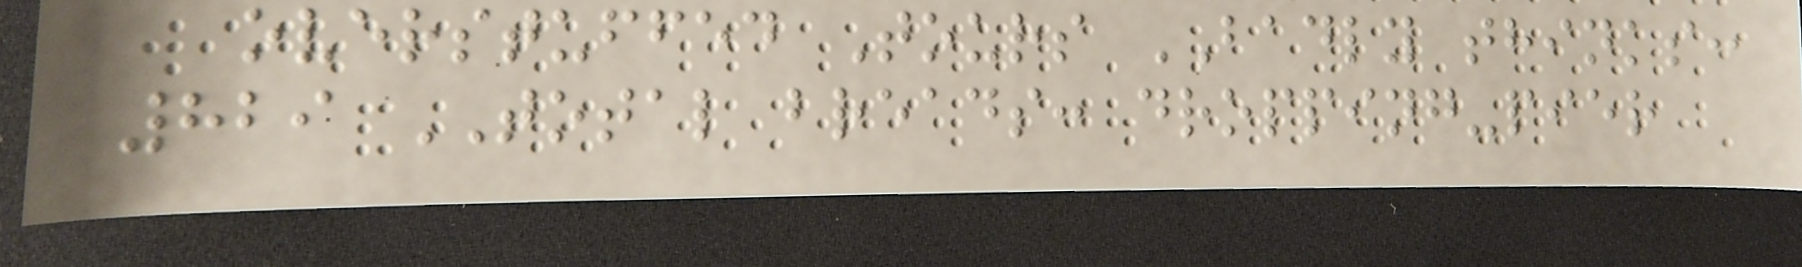overstuffed Tours BADLY thinks:
829 TOTAL breads: dropping-pier
